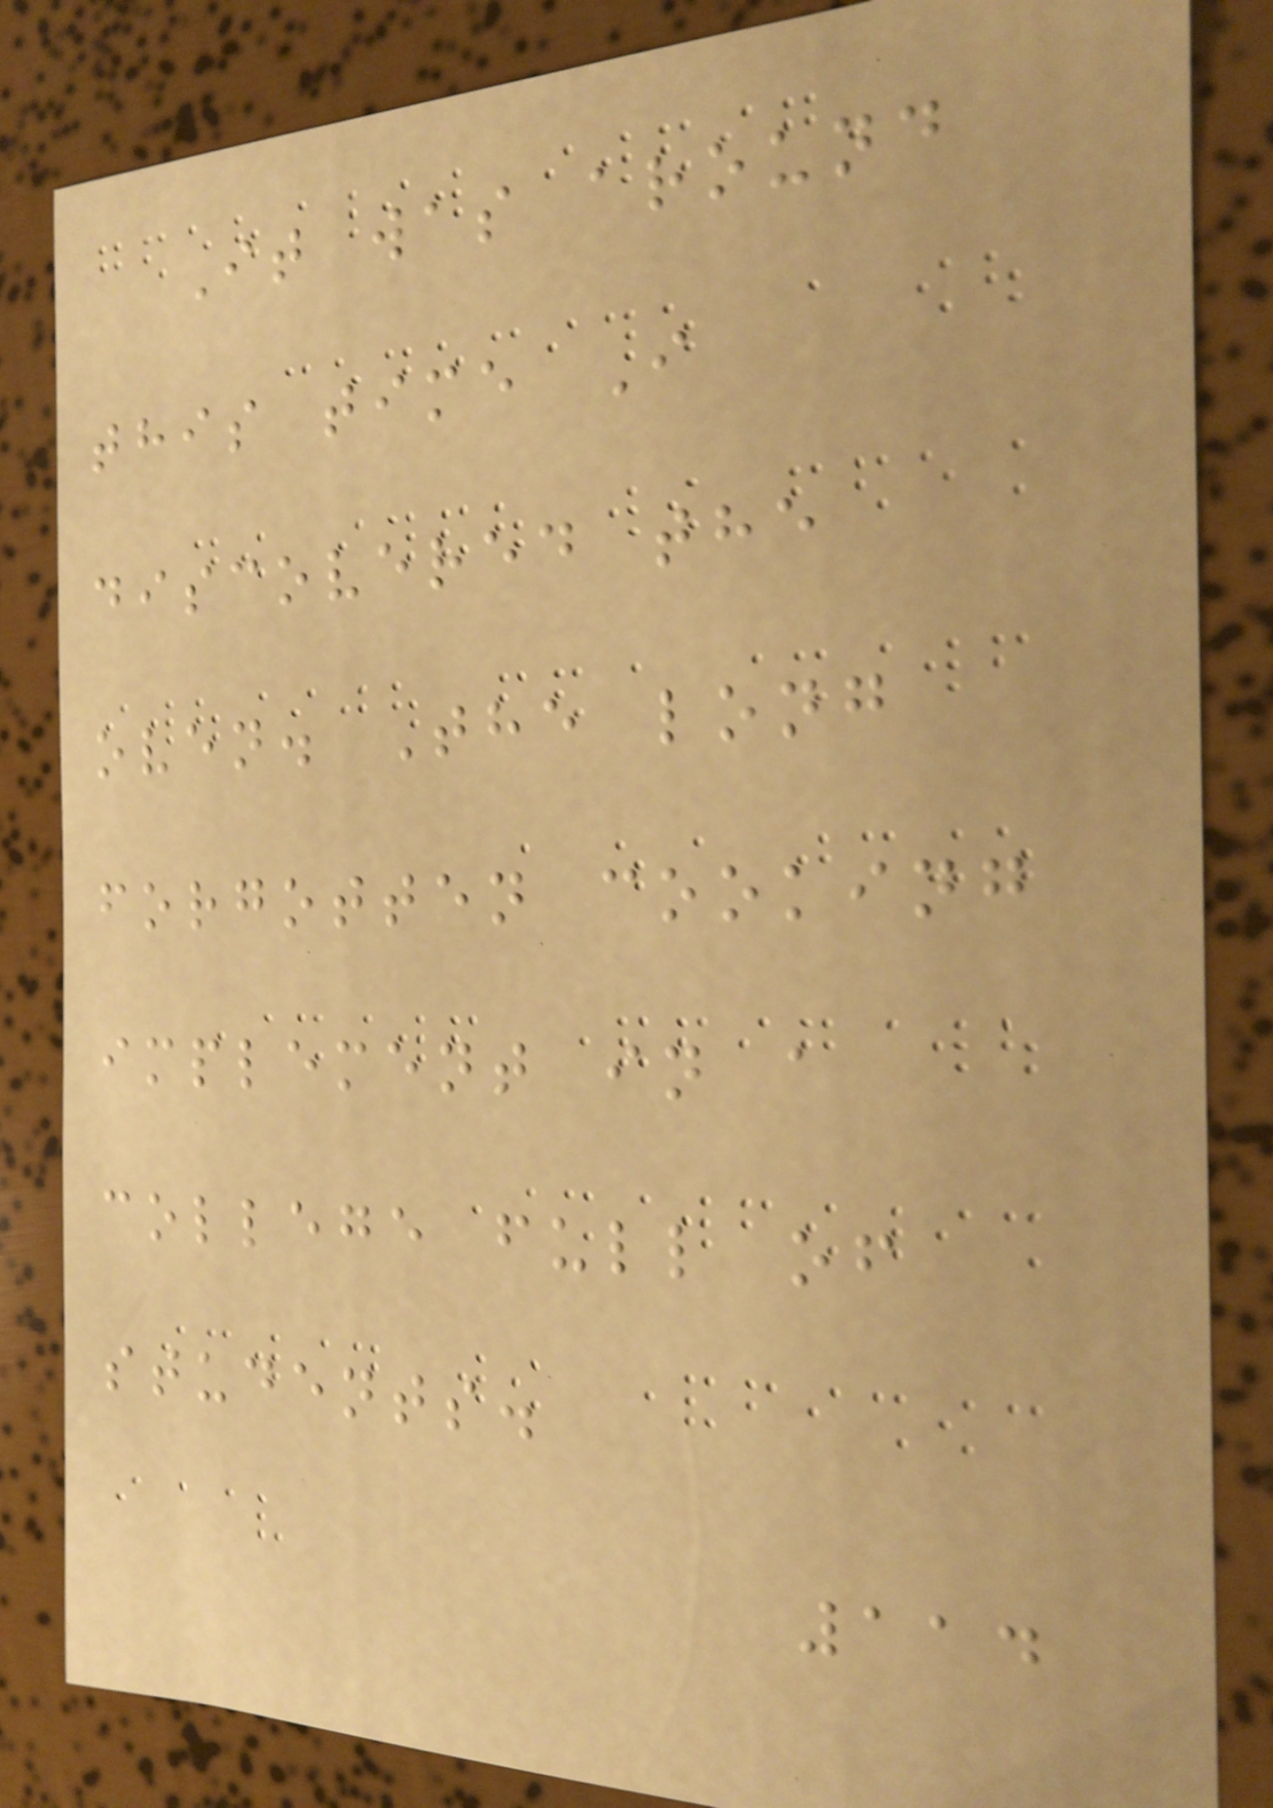It was around
this time I
discovered the
oven. The long
forgotten cooking
implement in a
college full of
students.
114
